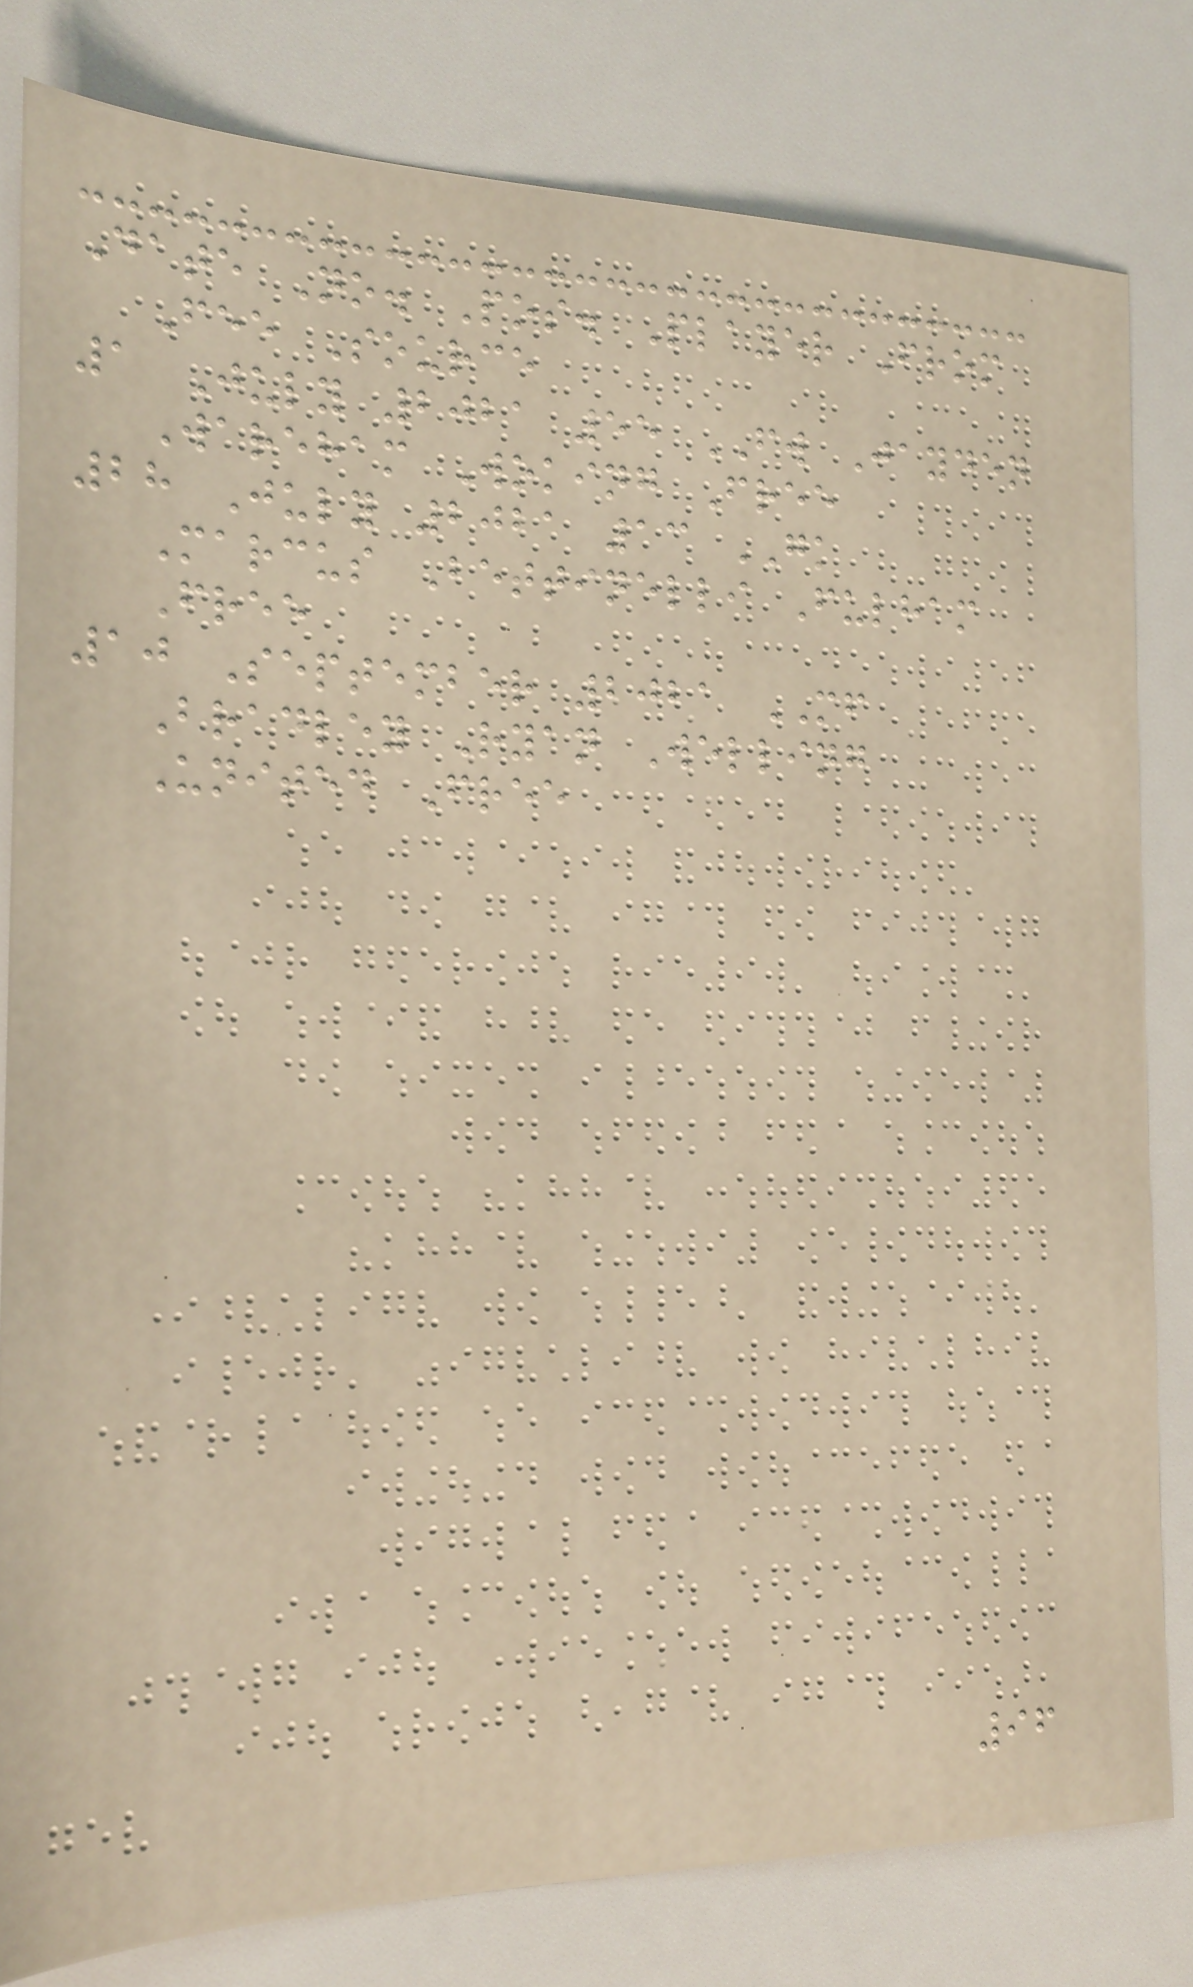Date No. Pos. Player From
Fee Source
1 July 2021 55 FW Jayden
Wareham Woking Free
28 July 2021 13 GK
Marcus Bettinelli Fulham
Free
10 September 2021 MF
Bradley Ryan Welling
United Free
96
